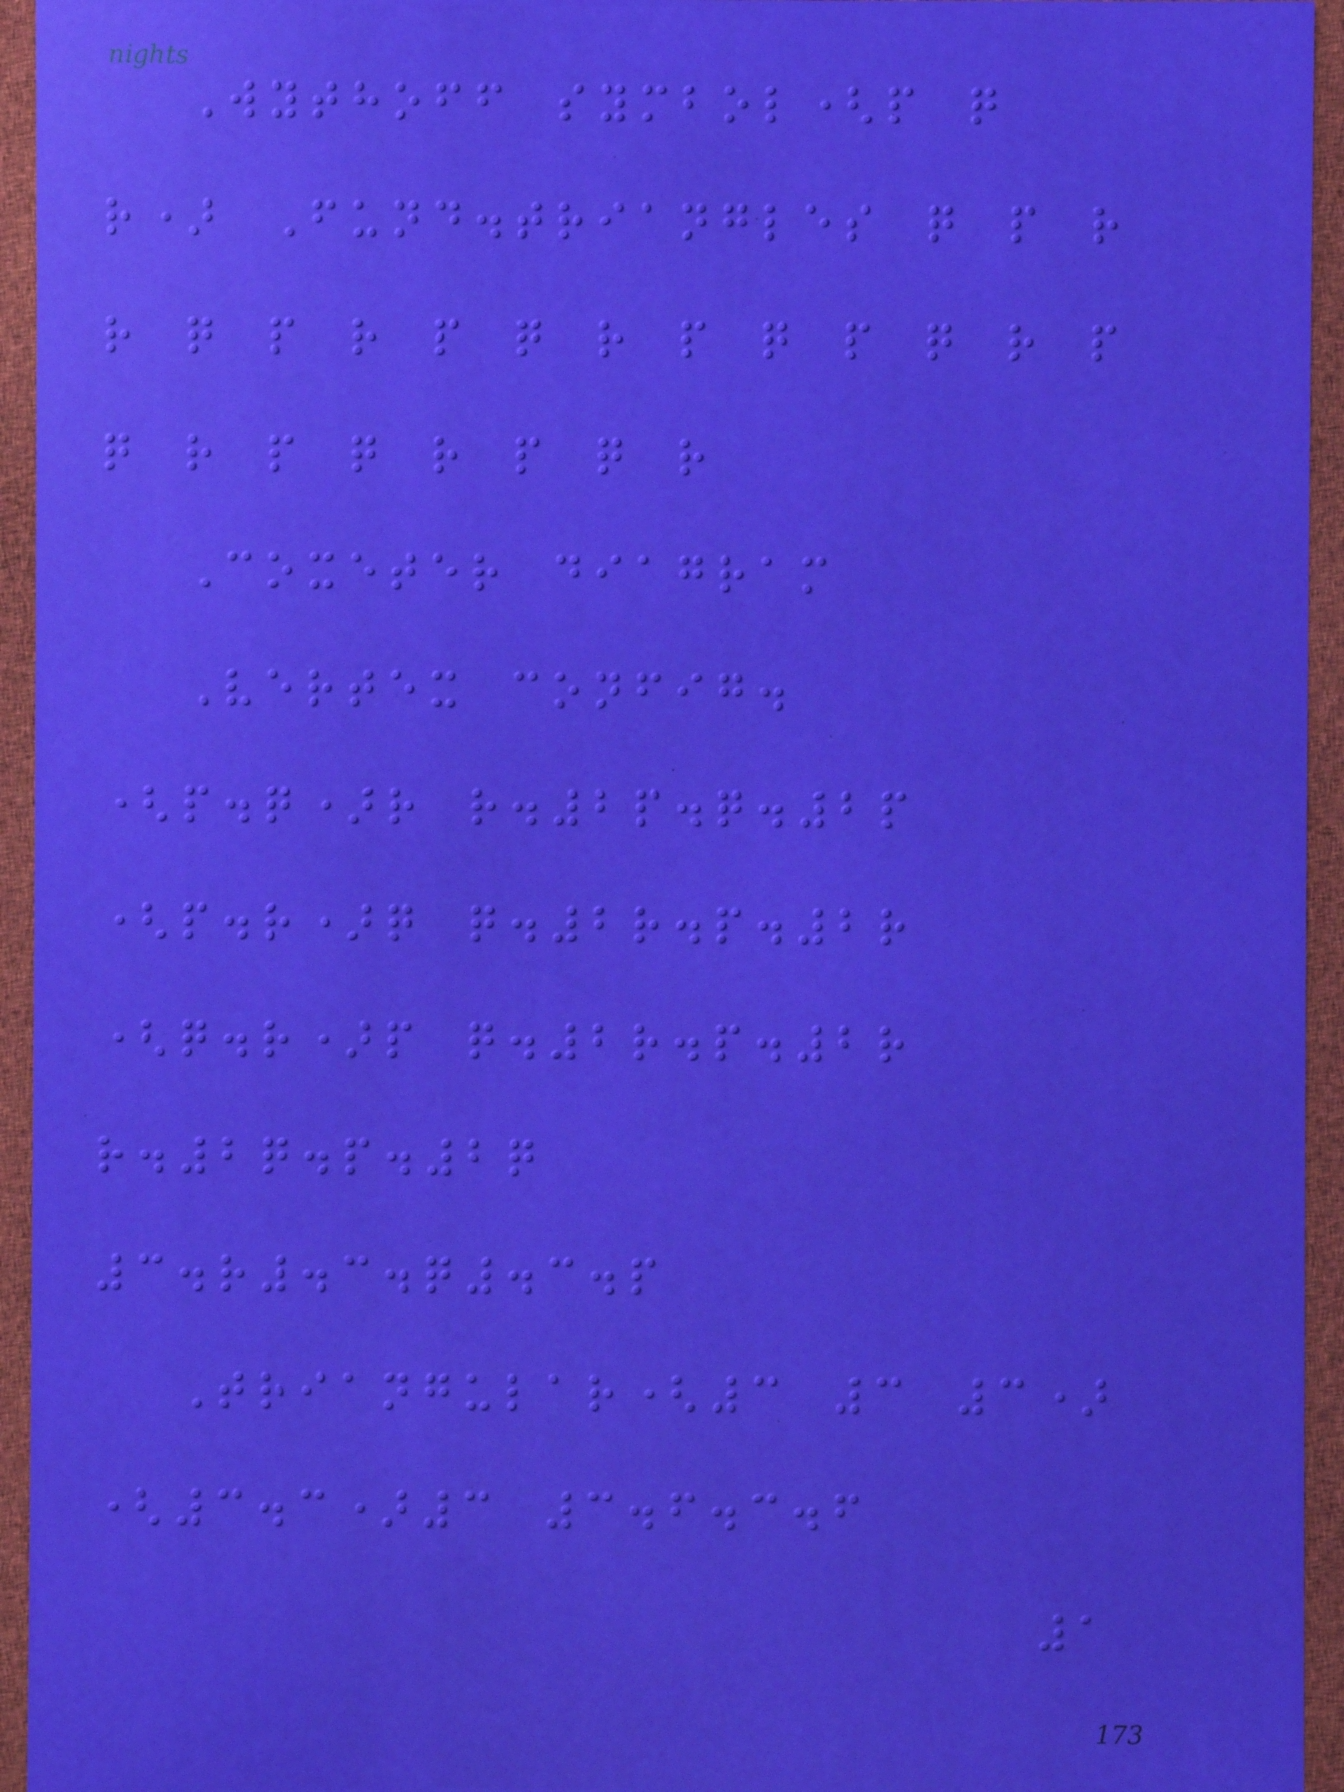Wythoff symbol(p q
r) Fund.triangles q p r
r q p r p q r p q p q r p
q r p q r p q r
Coxeter diagram
Vertex config.
(p.q)r r.2p.q.2p
(p.r)q q.2r.p.2r
(q.r)p q.2r.p.2r
r.2q.p.2q
3.r.3.q.3.p
Triangular(3 3 3)
(3.3)3 3.6.3.6
1
